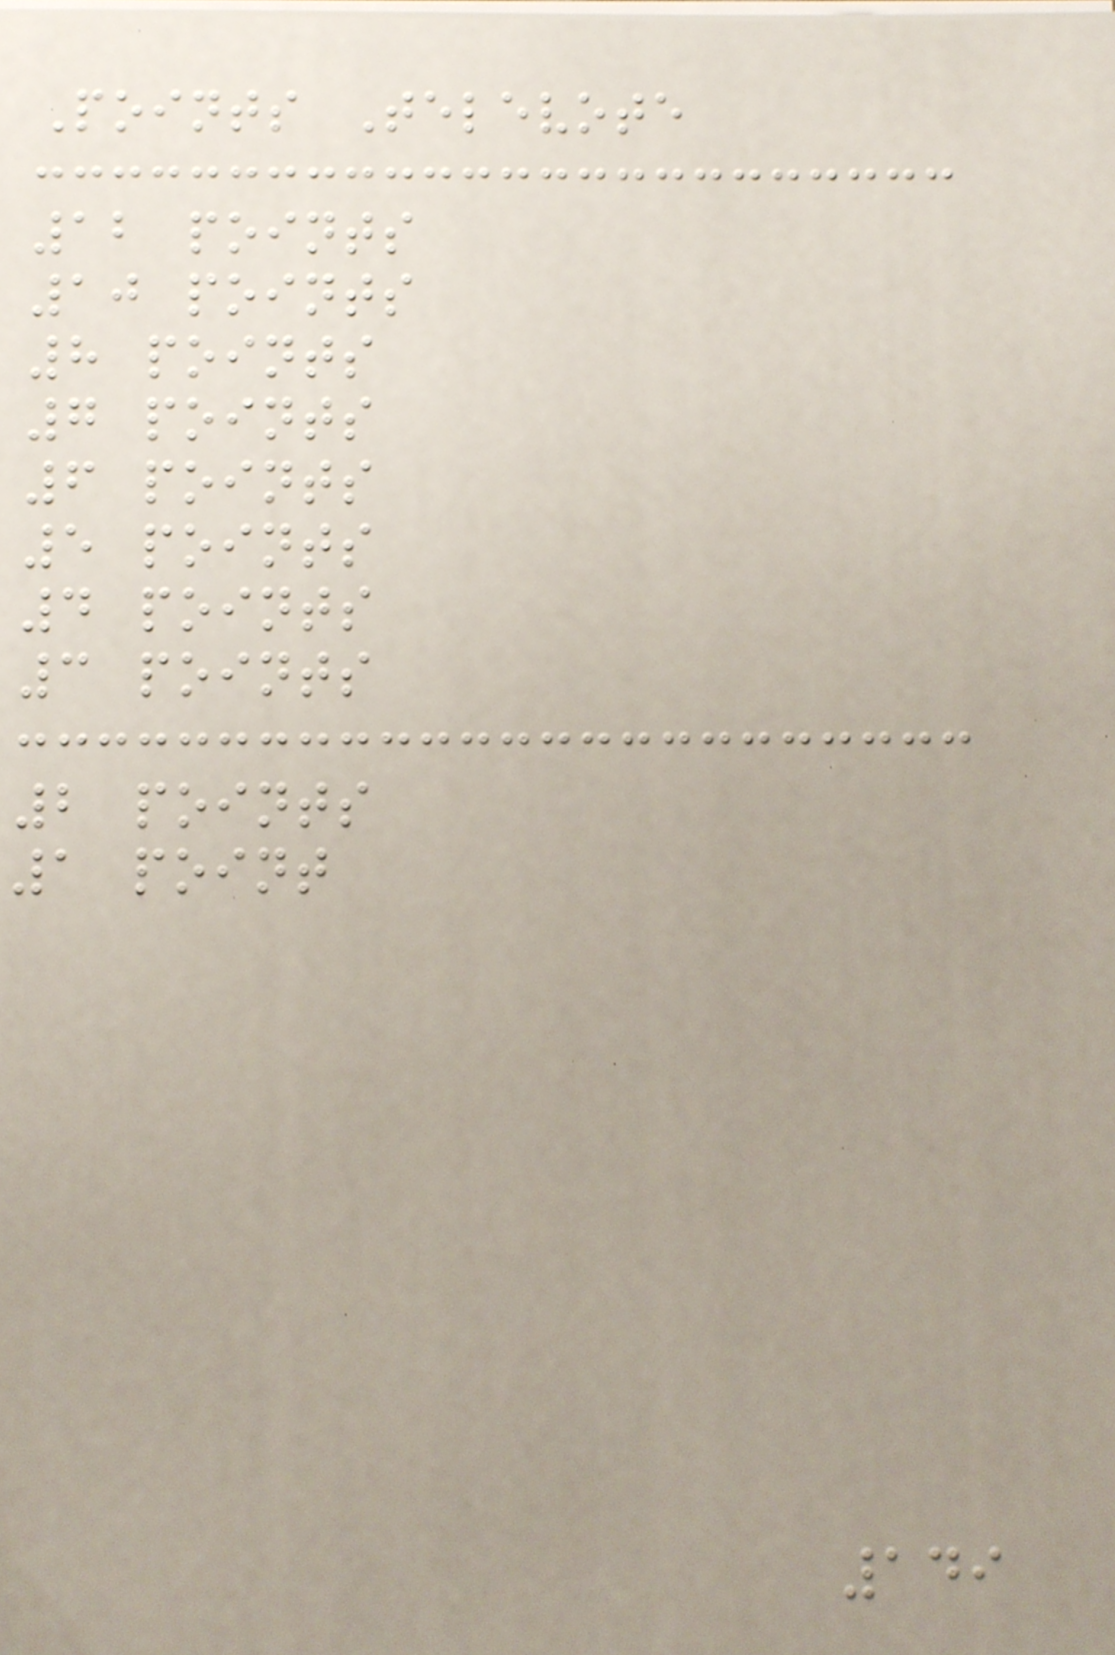Points Televote
12 points
10 points
8 points
7 points
6 points
5 points
4 points
3 points
2 points
1 point
149
